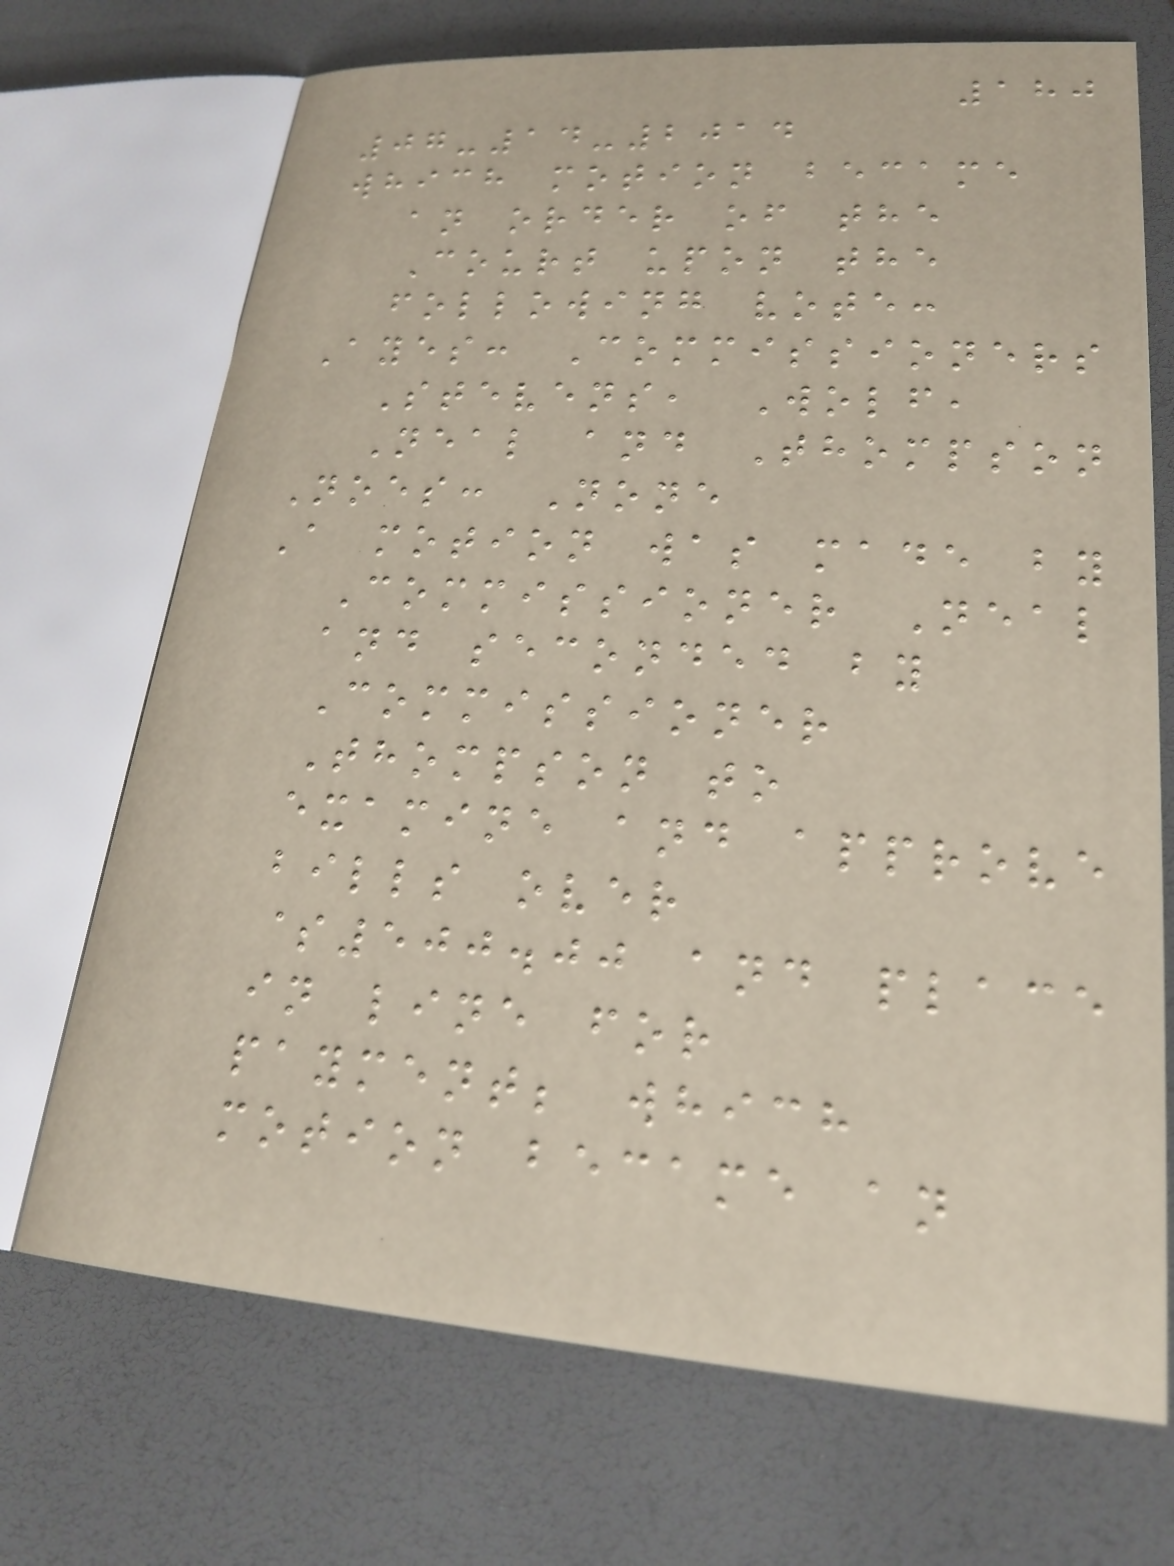180
07-14-2014
which motion became
an order of the
Court upon the
following vote:
Ayes: Commissioners
Stevens, Wolf,
Neal and Thompson
Noes: None
A motion was made by
Commissioner Neal
and seconded by
Commissioner
Thompson to
examine and approve
bills over
$500.00 and place
in line for
payment; which
motion became an
